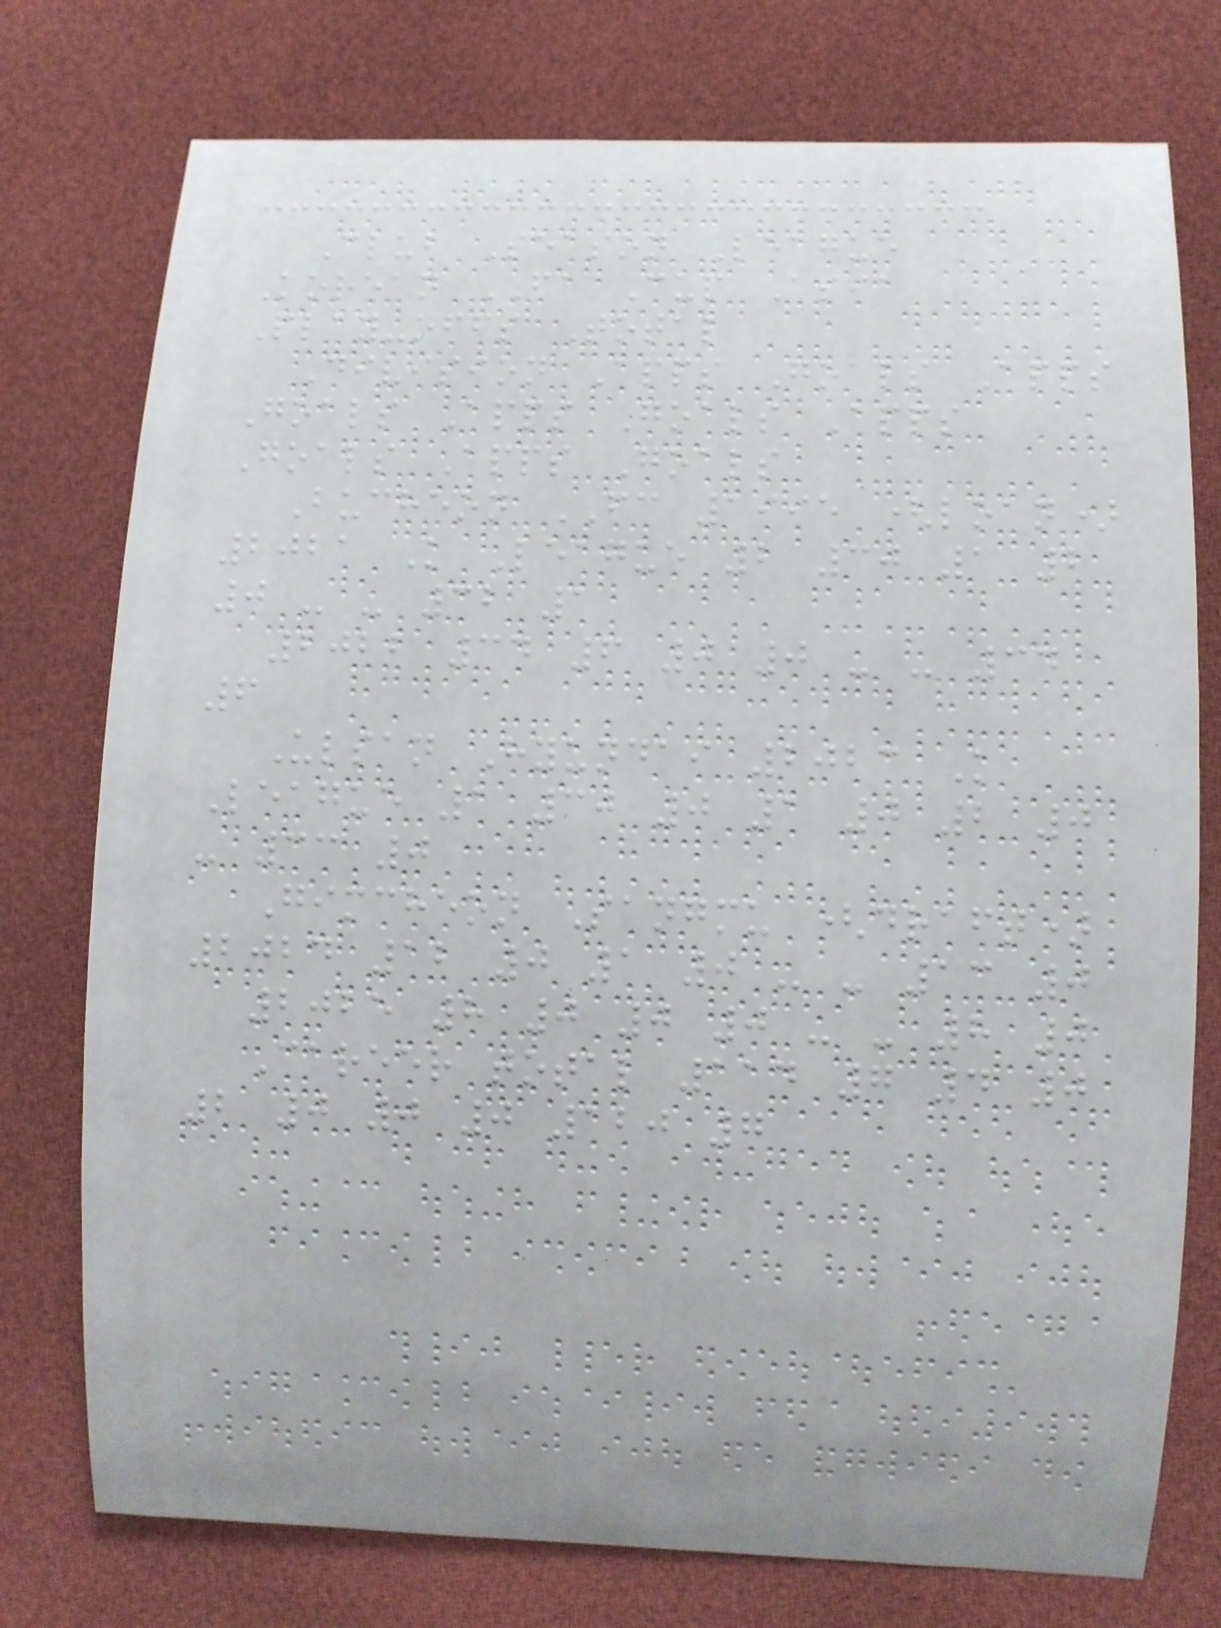Club Season League
Korean FA Cup Asia
Play-offs Total
Division Apps Goals Apps
Goals Apps Goals Apps
Goals Apps Goals
Bucheon FC 1995 (loan)
2021 K League 2 30 1 2
0 - - 32 1
2022 34 6 0 0 - - 34
6
Ulsan Hyundai 2023 K
League 1 30 0 1 0 2 0
- 33 0
Gimcheon Sangmu (draft)
2024 12 0 1 0 - - 13 0
2025 8 0 0 0 - - 8 0
Career total 114 7 4 0
2 0 0 0 120 7
